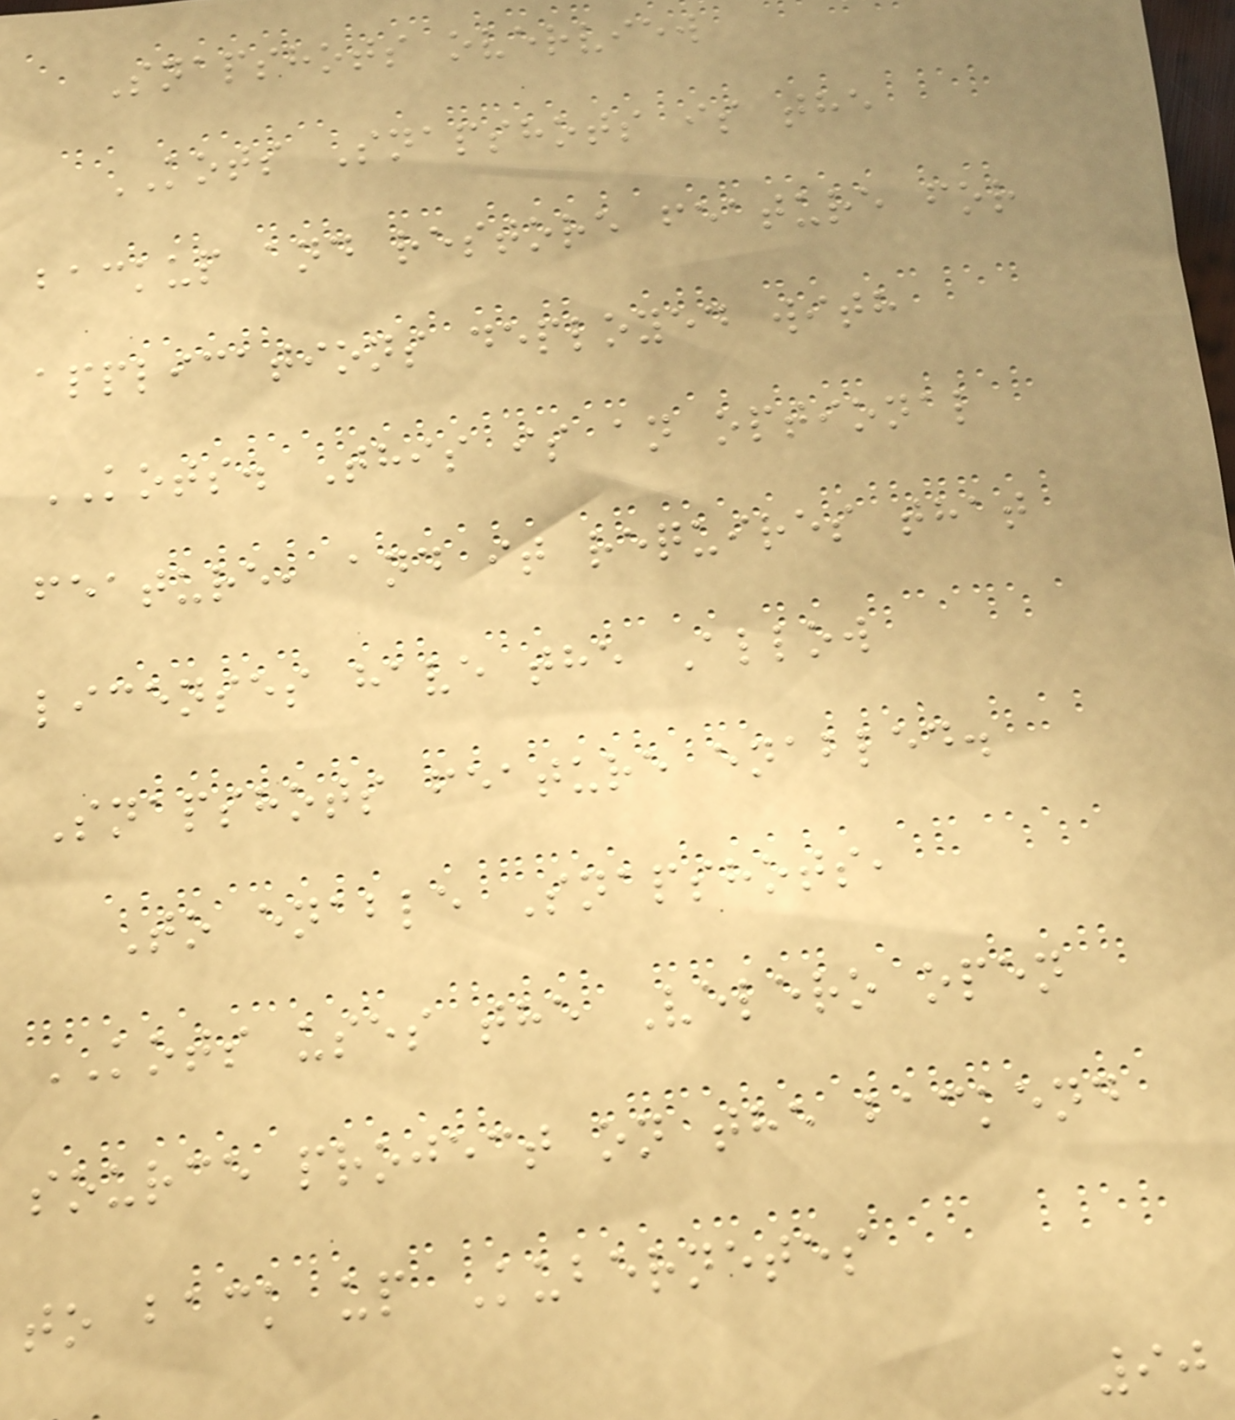Snapshots overview
KOTS Snapshots is the
backup and restore feature for
applications deployed with
KOTS. This is an optional
feature, and it requires that
licenses have the Allow
Snapshots feature enabled.
To enable Snapshots,
KOTS uses the Velero open
source project on the backend
to back up Kubernetes
90
